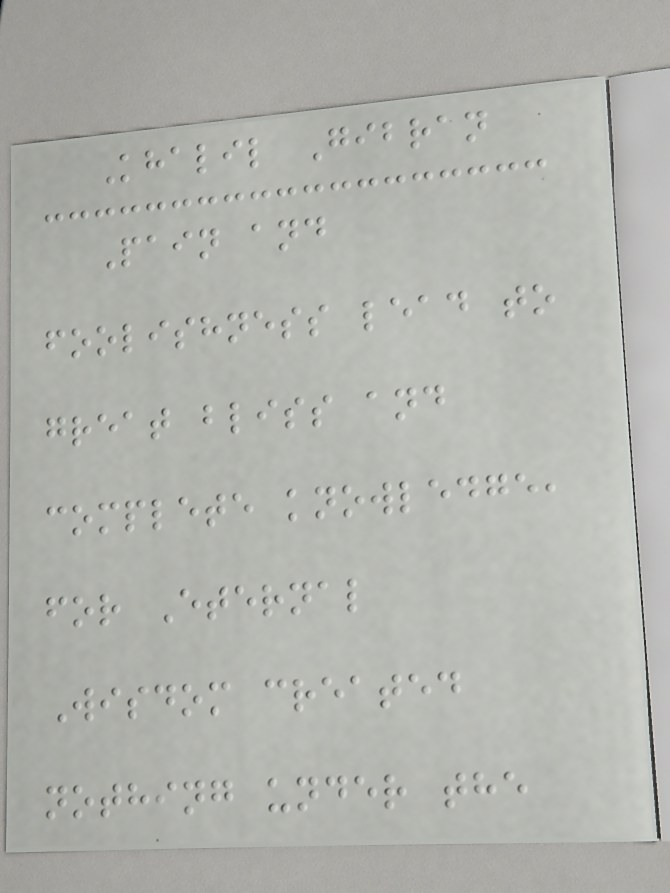Khalil Gibran
Pain and
foolishness lead to
great bliss and
complete knowledge,
for Eternal
Wisdom created
nothing under the
